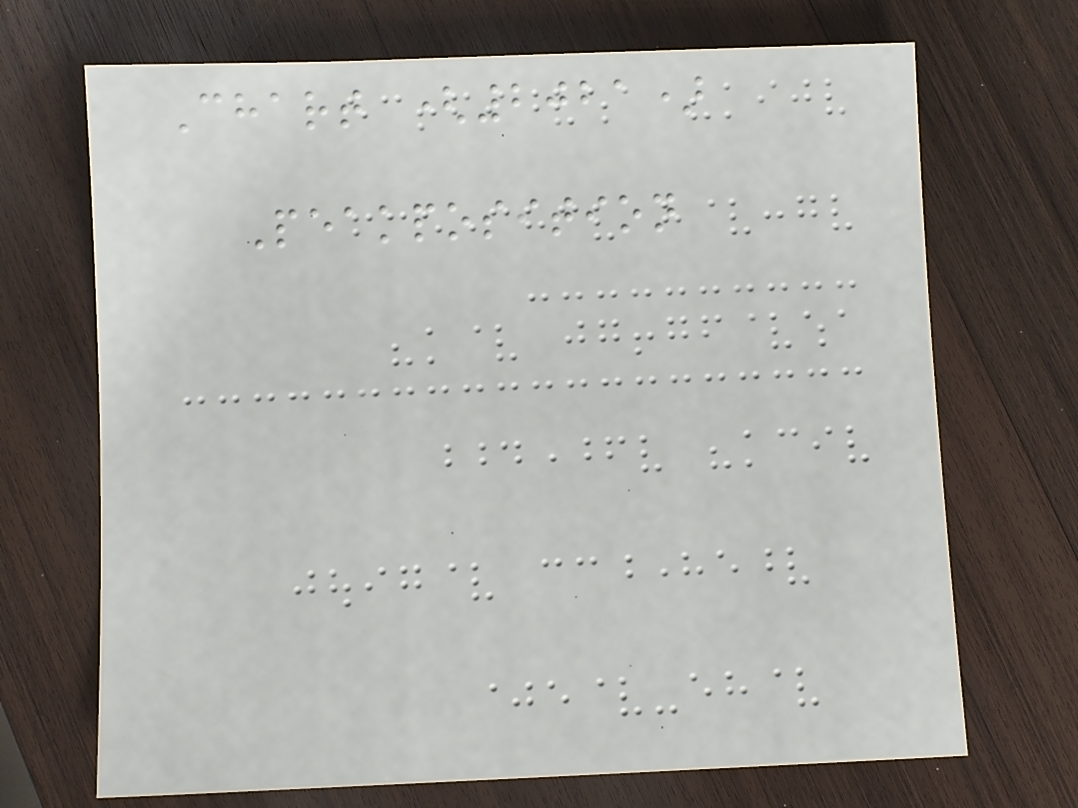Chart (2021)
Peakposition
